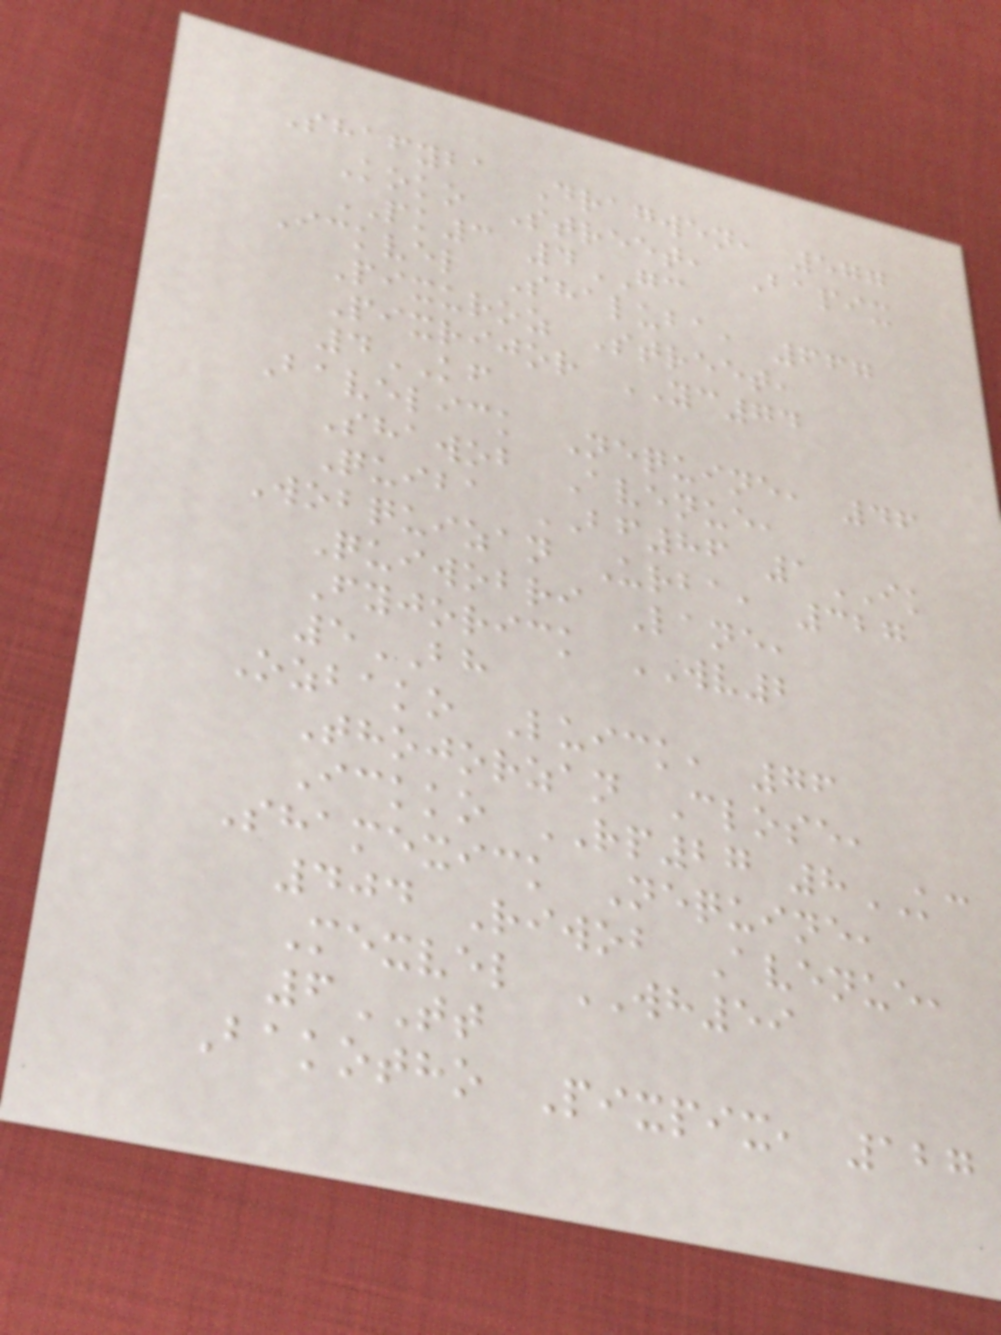Shafyba Dragwen, 577
Koko Street, Bapix
PK3 4GC
Ickvel Shaluba, 667
Pixuroz Street,
Pixrijor YC74
4KF
Bavelick Nequine, 46
Shawob Avenue,
Quiba BF86 1IK
Wobquizan Urba, 327
Quiwobri Lane,
Fyjorick WV2
5BH
Ozbako Luick, 76
Thojorzan Close,
Ickko RP27 8KC
Shamexick Nequine,
404 Riwob Avenue,
Mexvel WH59
6TT
Bakotho Pixpix, 127
